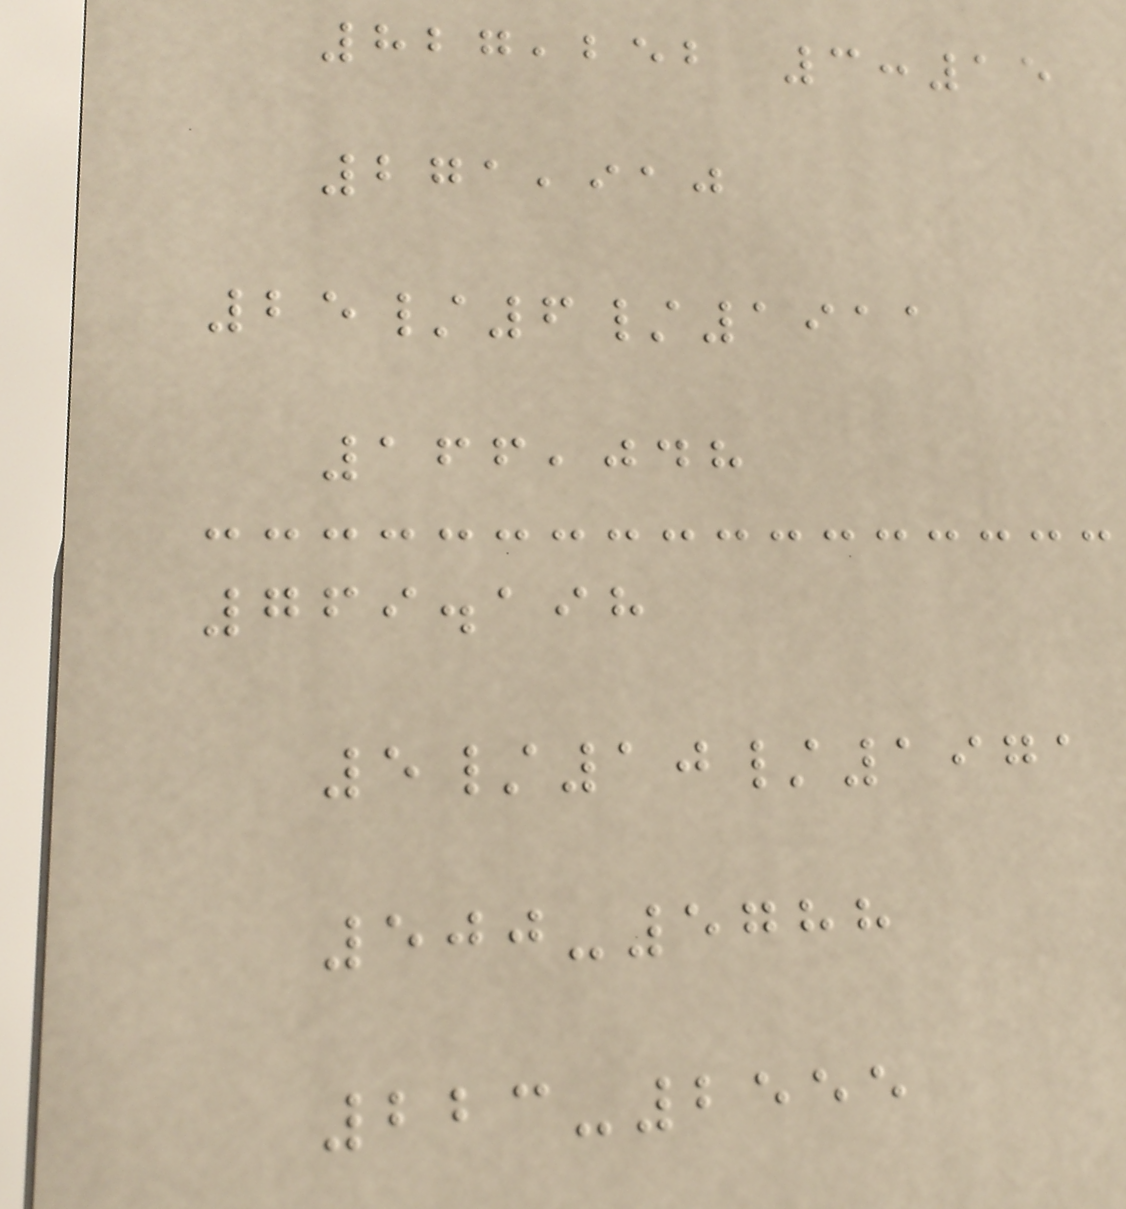827,252 3:15
271,910
25/6/1911
166,048
769.198
5/10/1971
500-5788
223-2555
